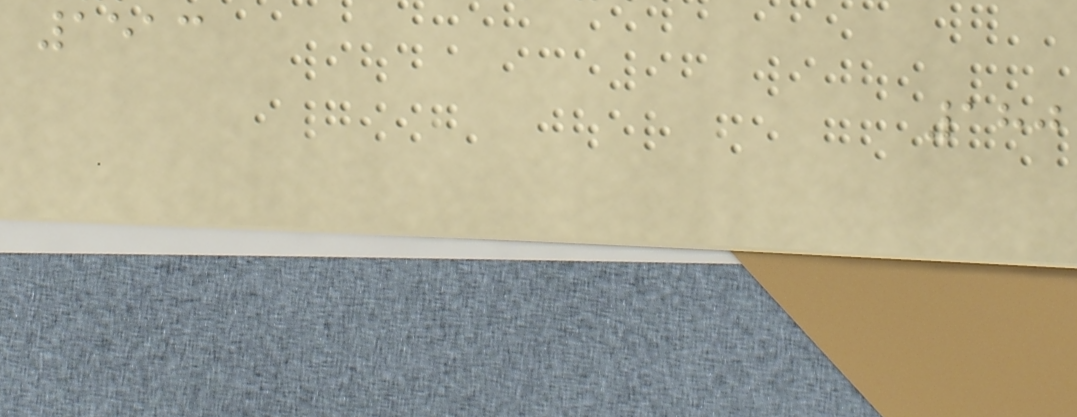1513
180
